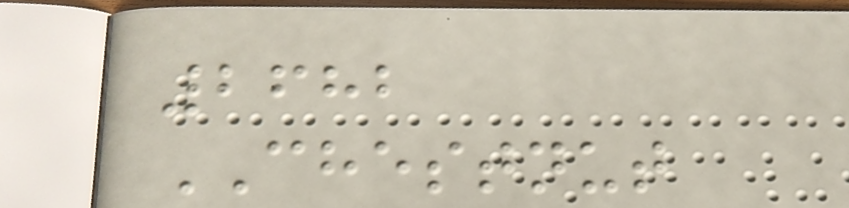2682
CHESTNUT
